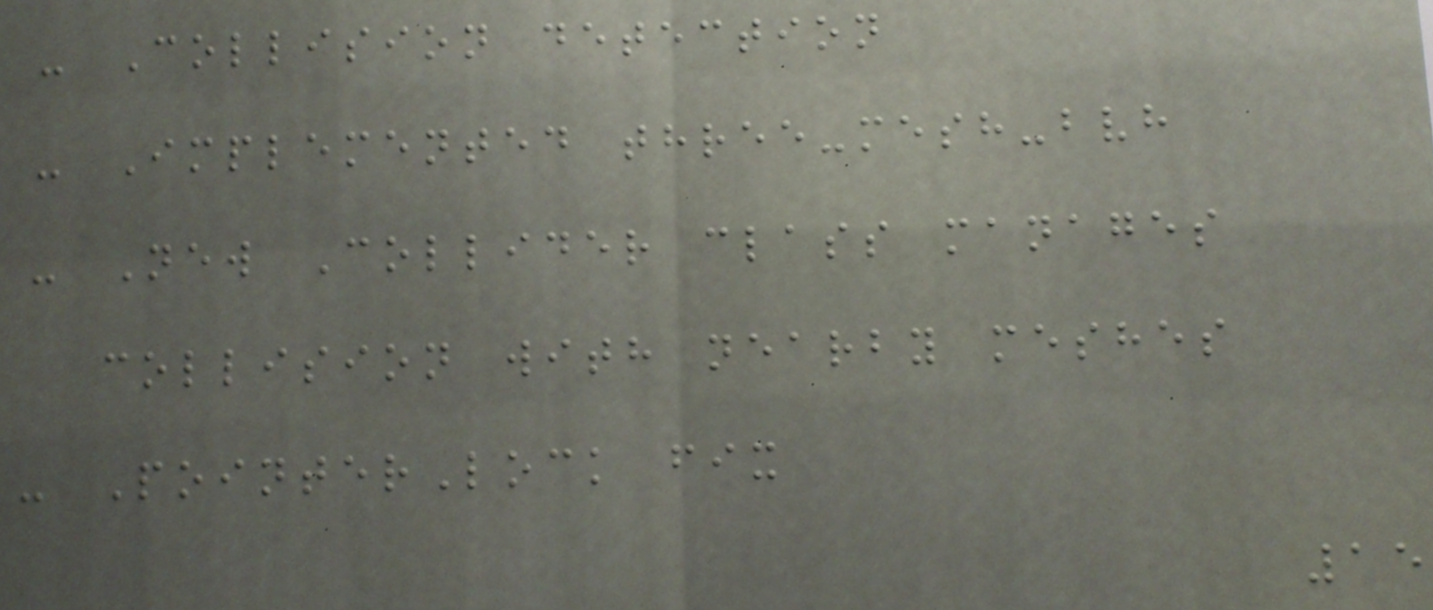- Collision detection
- Implemented three-mesh-bvh
- New Collider class manages
collision with nearby meshes
- PointerLock fix
15
